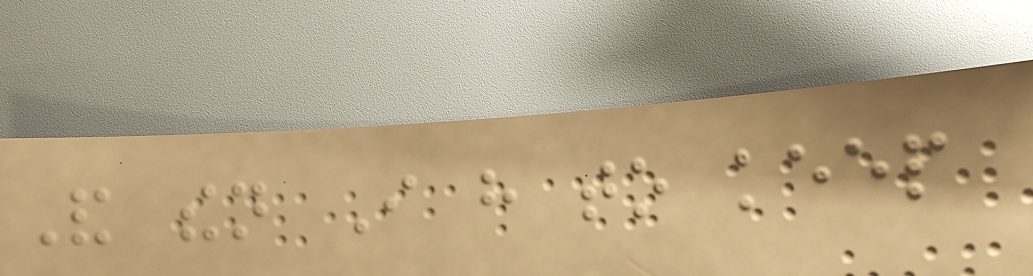And then I have to keep
